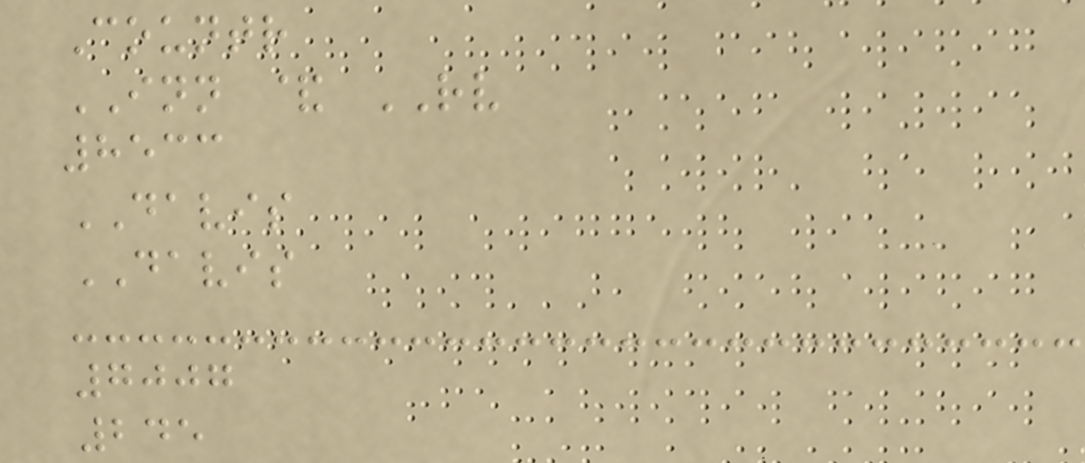Countr
INN & RV
8533
DAVIS
DAVIS
7007
245
